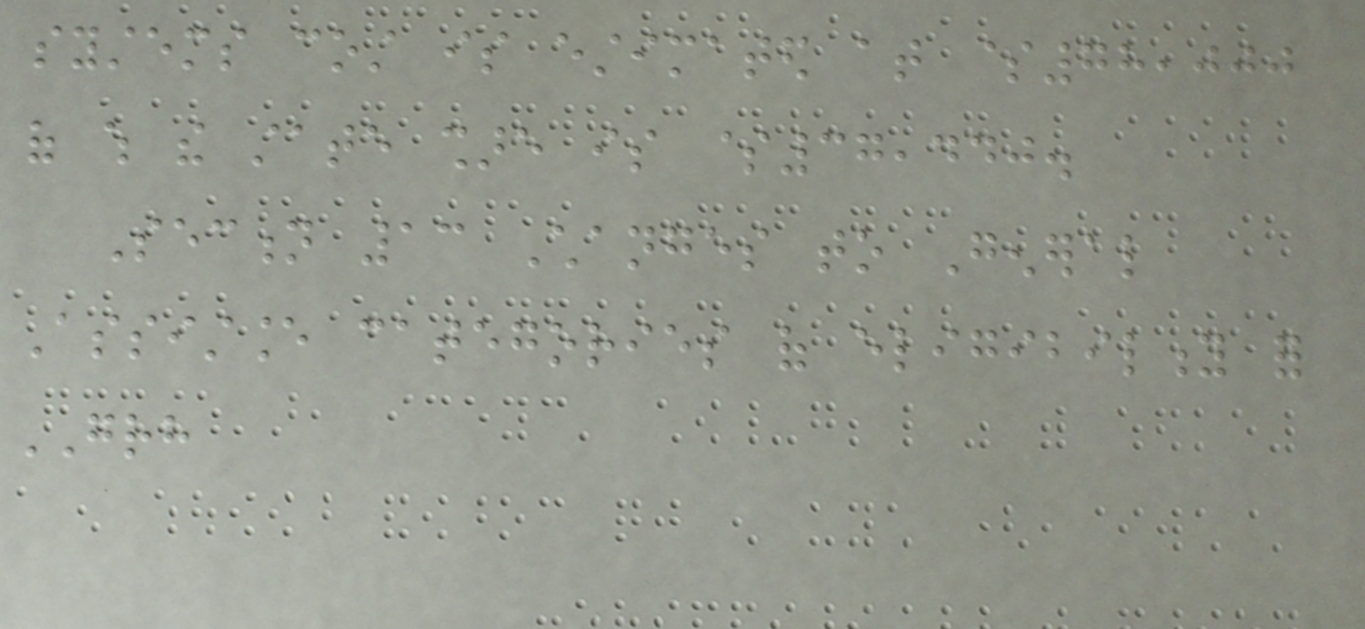systems cost is estimated at $78,000
of which the state share is $37,440.
Section 13 Changes to General
Assistance categories of eligibility for
GRH
